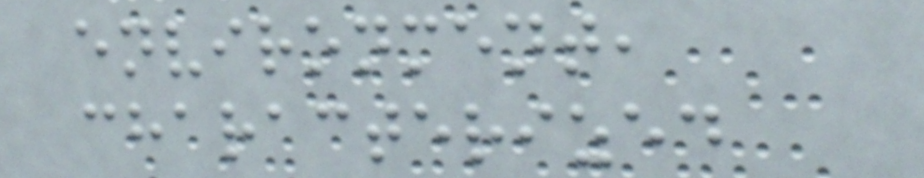environment,
characterized
